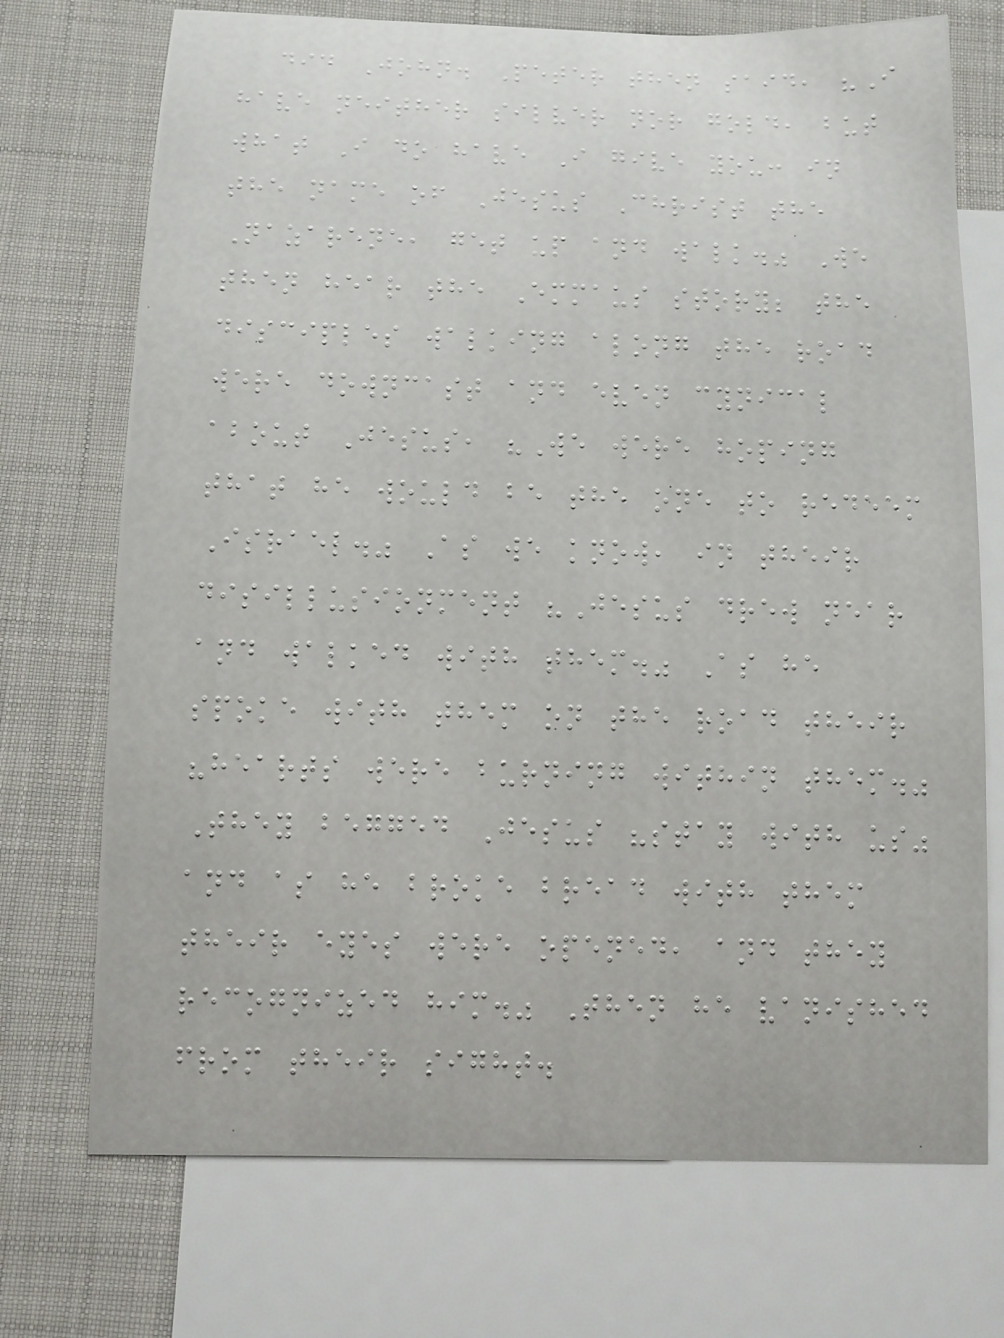did John. Peter then said, "I
have neither silver nor gold, but
what I do have I give you: in
the name of Jesus Christ the
Nazarene, get up and walk." We
then hear the Emmaus story; the
disciples walking along the road
were downcast and even cynical
about Jesus, "We were hoping
that he would be the one to redeem
Israel." As we know, in their
disillusionment "Jesus drew near
and walked with them." As he
spoke with them on the road their
"hearts were burning within them."
They begged Jesus "stay with us"
and as he broke bread with them
their eyes were opened, and they
recognized him." Then he vanished
from their sight.
